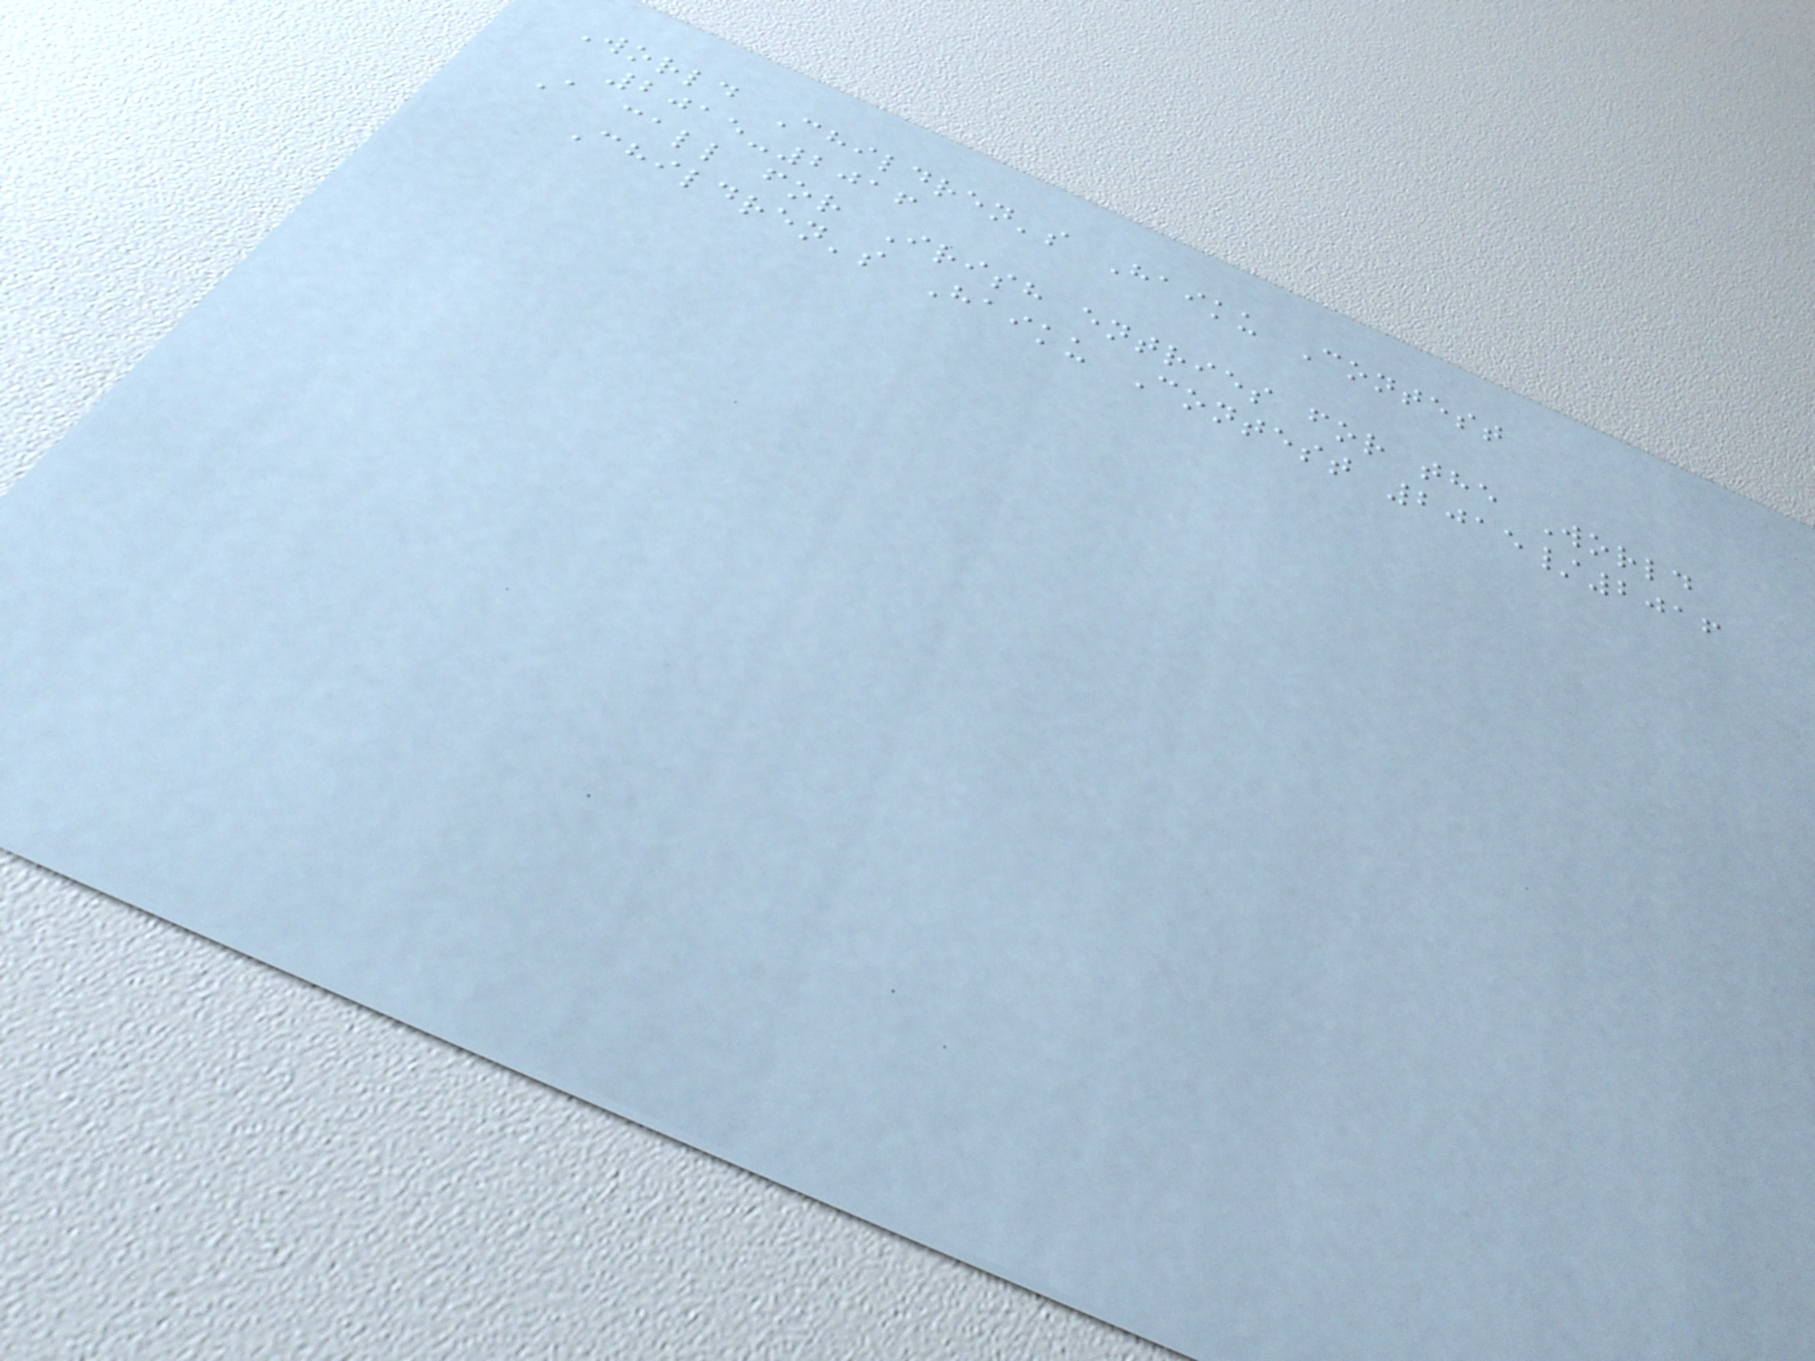World Children's Haiku Contest
2015-2016
A call for Irish entries for the World
Children's Haiku Contest 2015/2016
